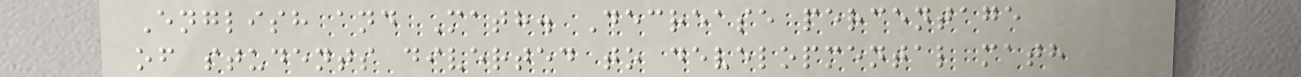English and Math. Decrease percentage
of students diverted to developmental math
